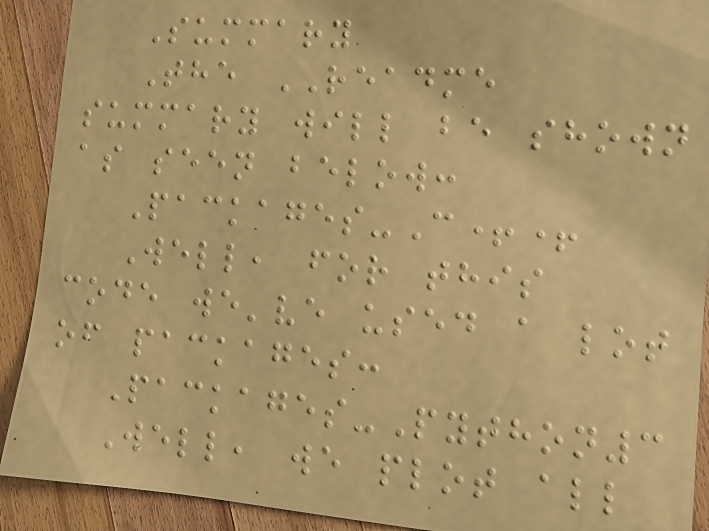Summary
The README
summary will be shown
as seen below:
Packages-C++
Well, for this
code we've used a lot
of packages:
Packages-Python3
Well, we plot all
